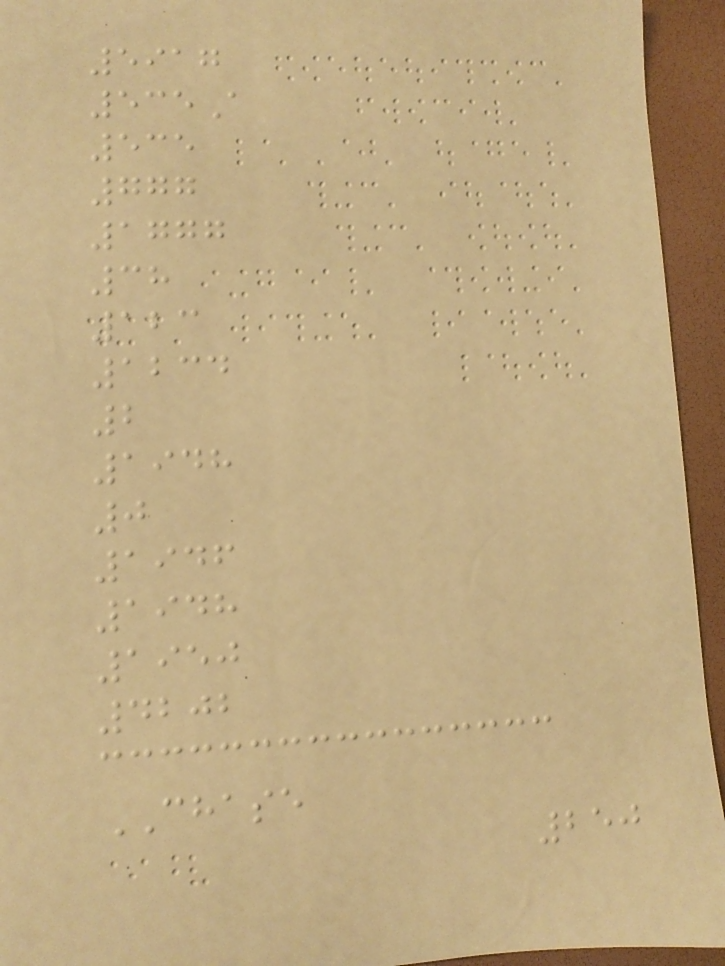5917
535A
535
777
1777
38
123
1234
2
1948
0
1946
1948
1950
4202
CHASE
250
